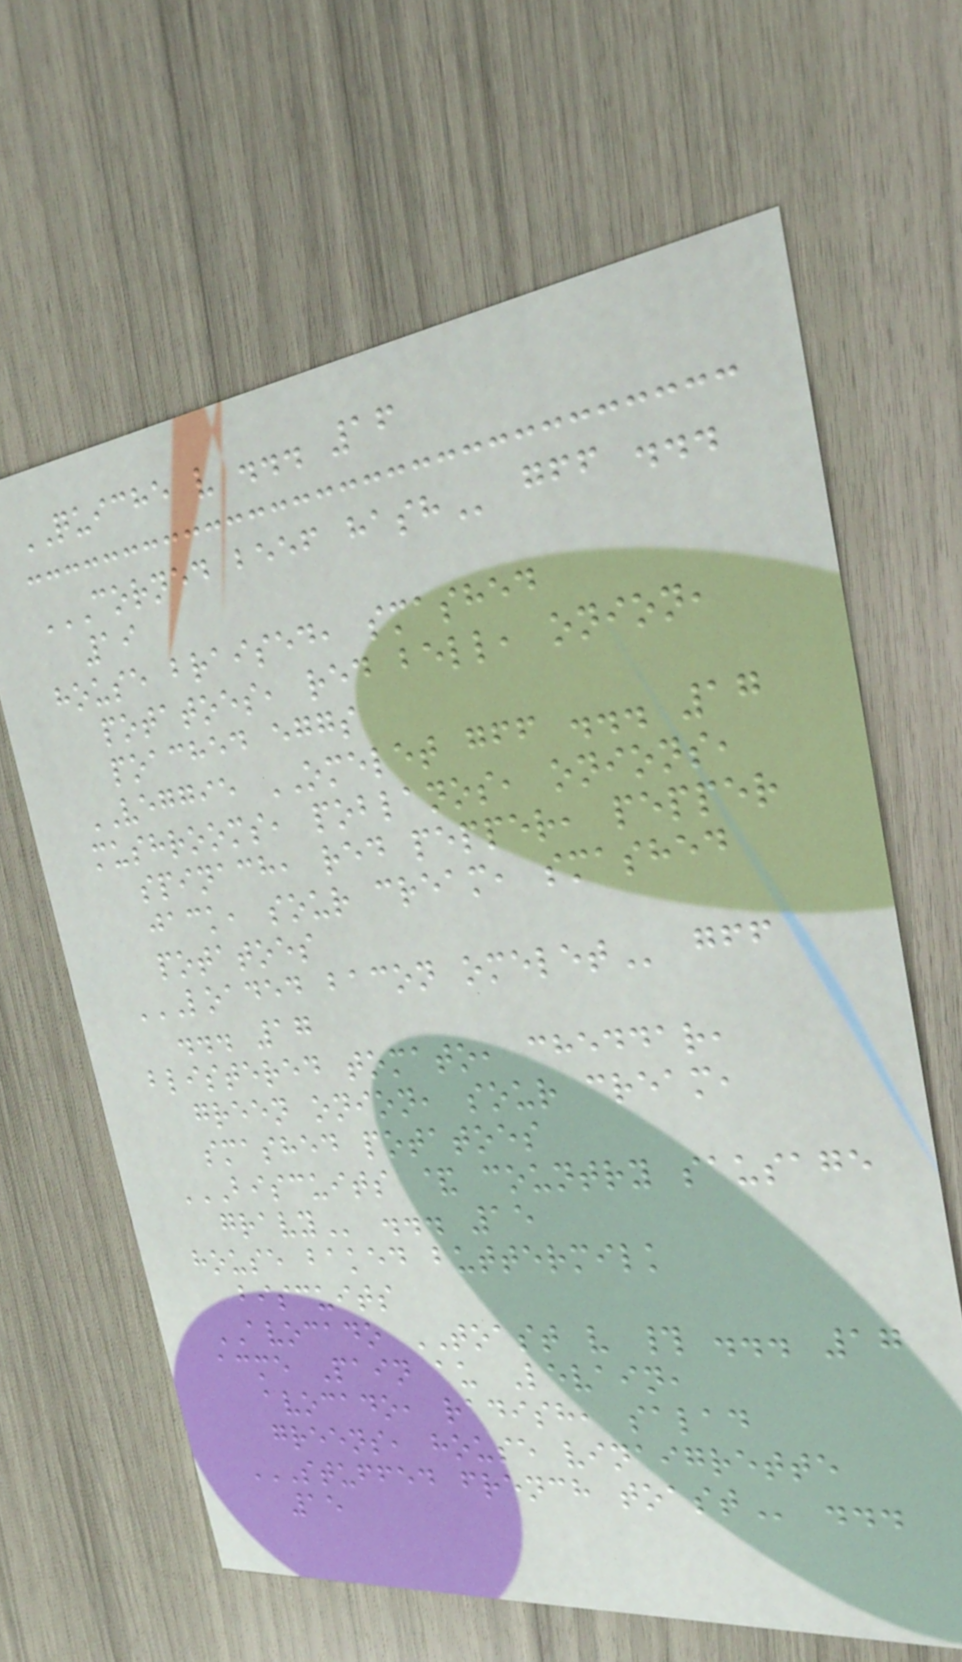QUICHE v ... 16
CORNED BEEF HASH gff ...
19
house braised, smashed
potatoes, red bell, onion,
poached eggs
VEGGIE OMELET gff ... 17
mushrooms, poblanos, onions,
spinach, red pepper, pepper
jack, sour cream, smashed
potatoes
LOADED BACON OMELET gff
... 17
blistered tomato, cheddar,
green onion, sour cream,
smashed potatoes
BISCUITS & COUNTRY SAUSAGE
GRAVY ... 15
house baked buttermilk
biscuits
AVOCADO TOAST v # ... 17
acme Pain au Levain,
avocado, radish, salad
greens, house vinaigrette
STUFFED FRENCH TOAST ...
15
